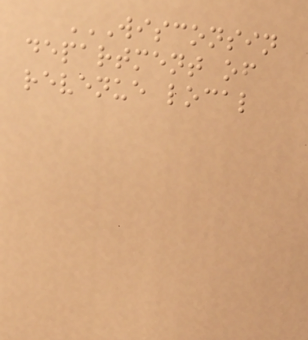WISCONSIN
DEPARTMENT OF
REVENUE LOCAL
